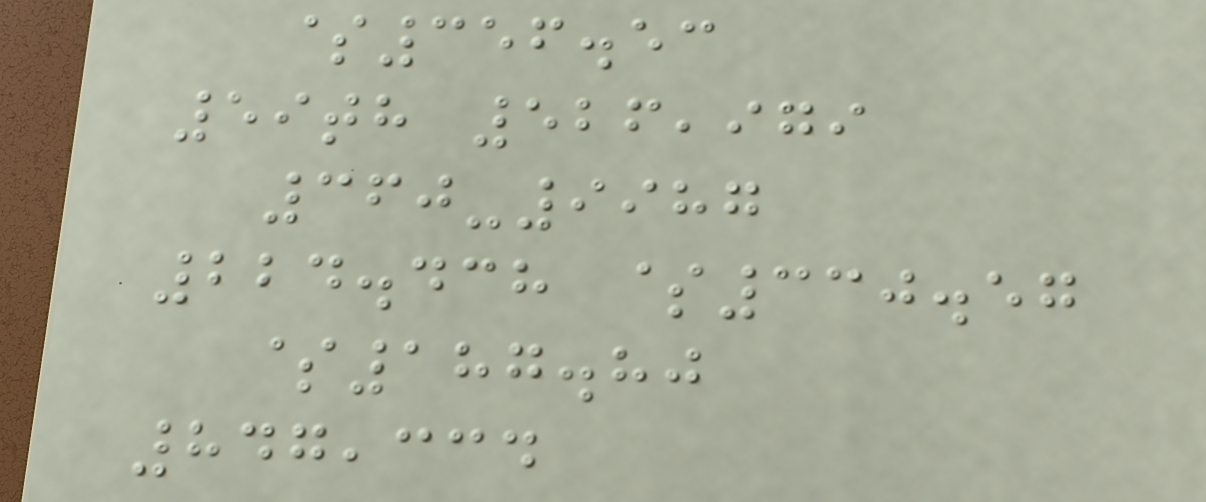$356.53
59th 526,979
360-9987
224.438 $330.57
$187.80
847,334
